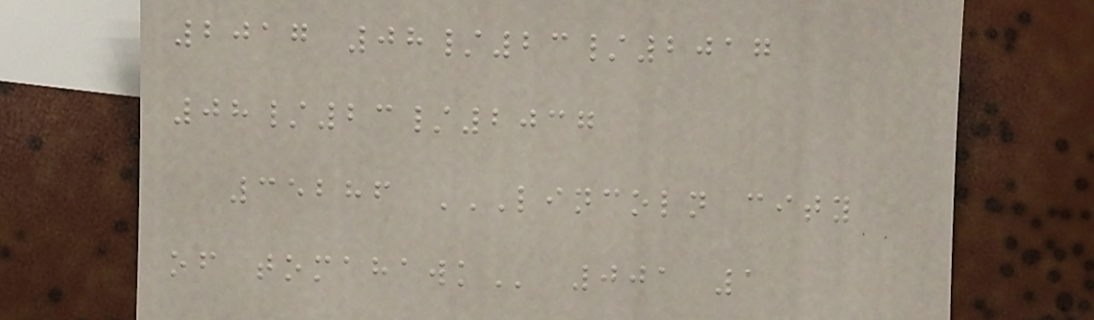2017 08/23/2017
08/23/2037
35286 LINCOLN CITY
OF TOMAHAWK 001 1
